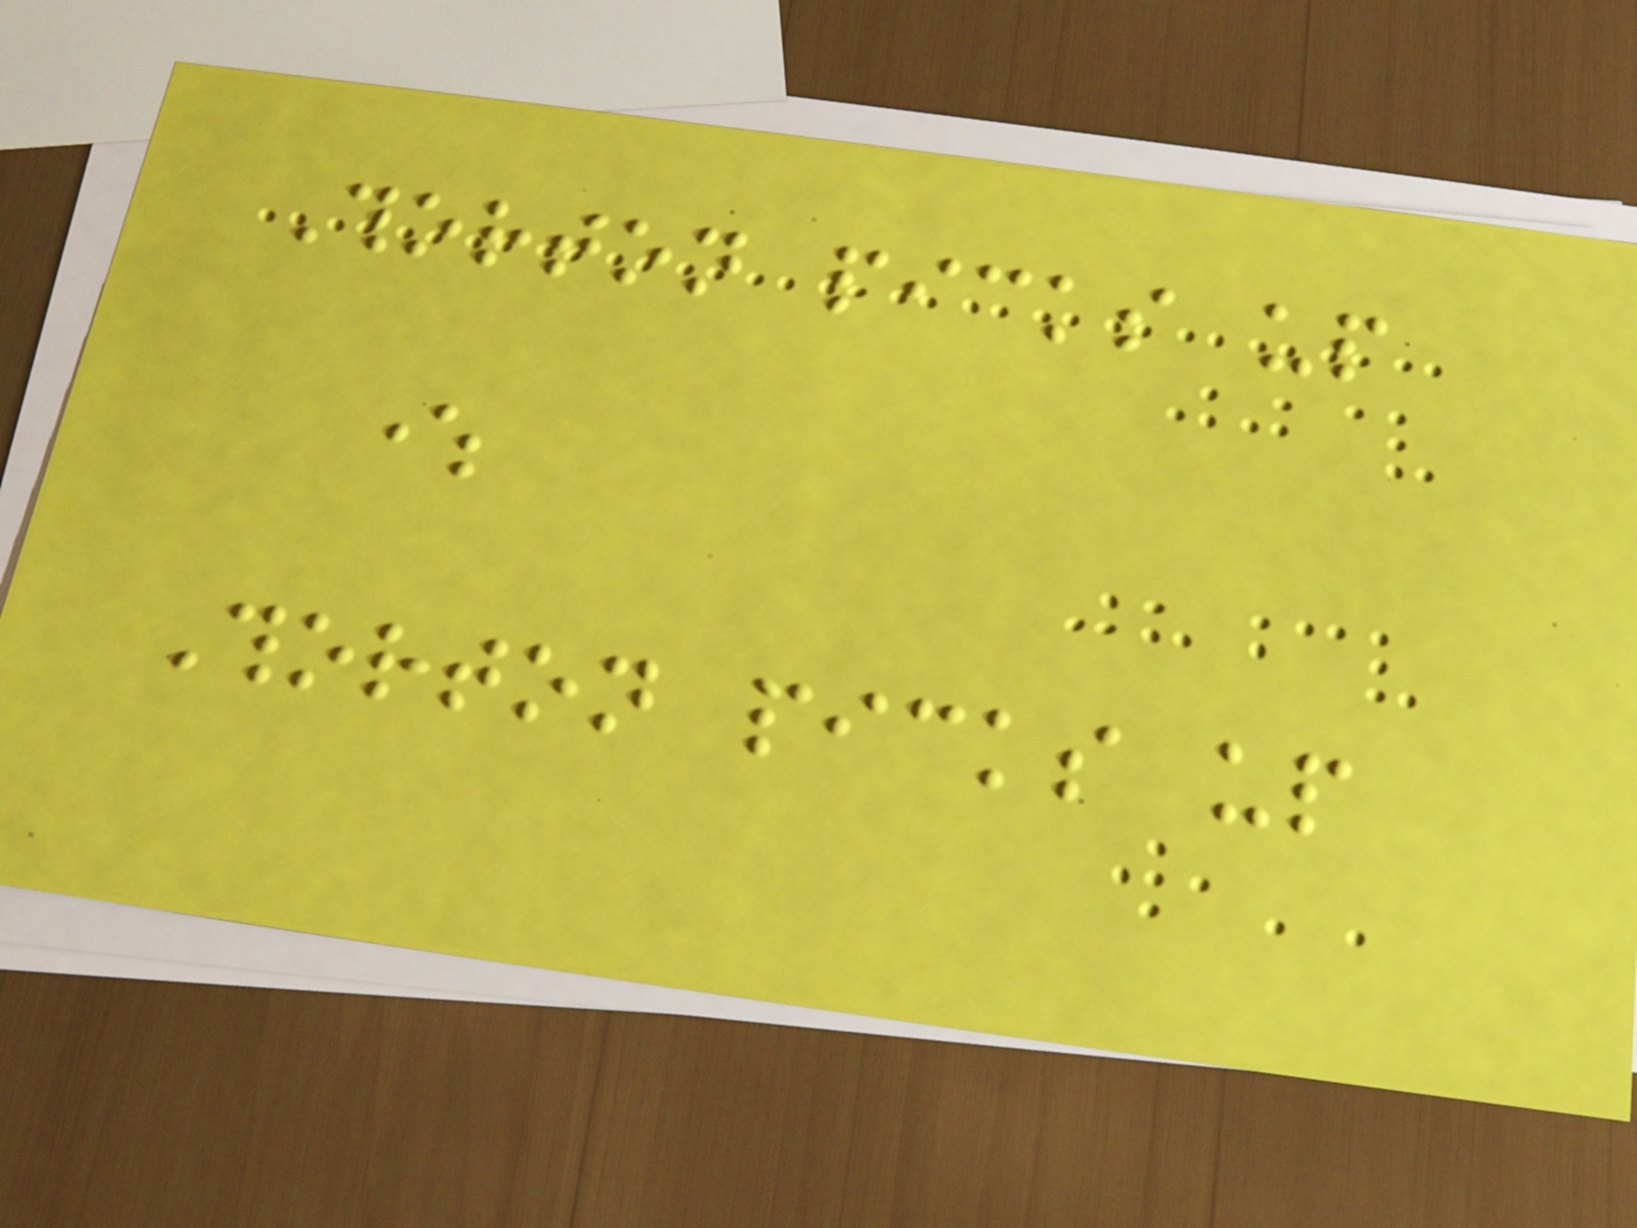Thorton picks up
where
Thorton picks up
